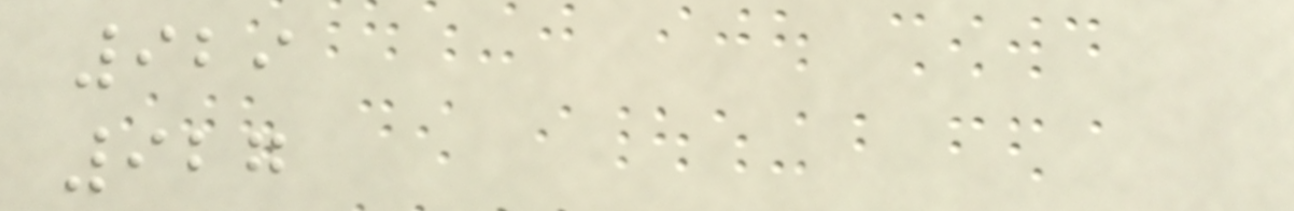929
927
